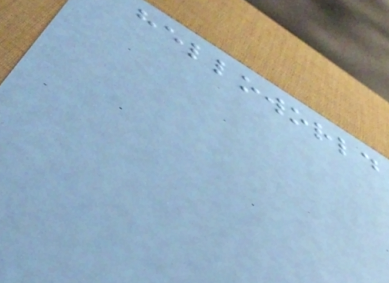helloworld
